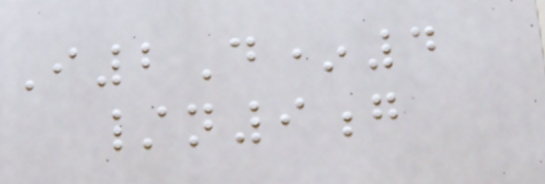I2D*4
/n9g
